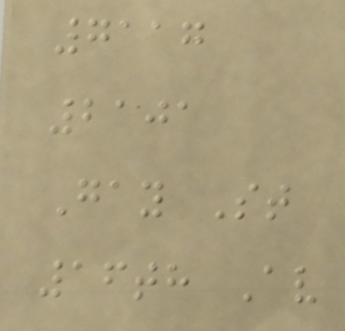7117
2101
Gay St
16th Av
